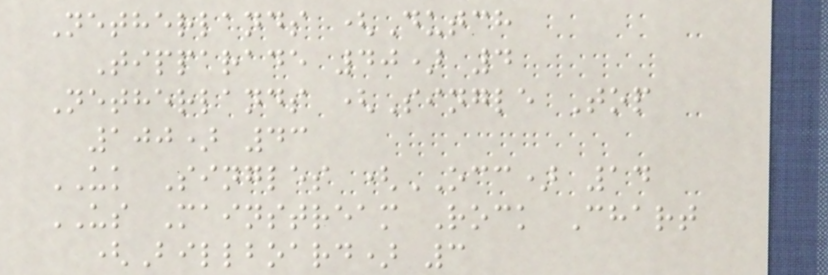Netherlands (Dutch
Tipparade 40) 4
Netherlands (Single Top
100) 43
UK Singles (OCC) 14
US Mainstream Rock Chart
(Billboard) 3
